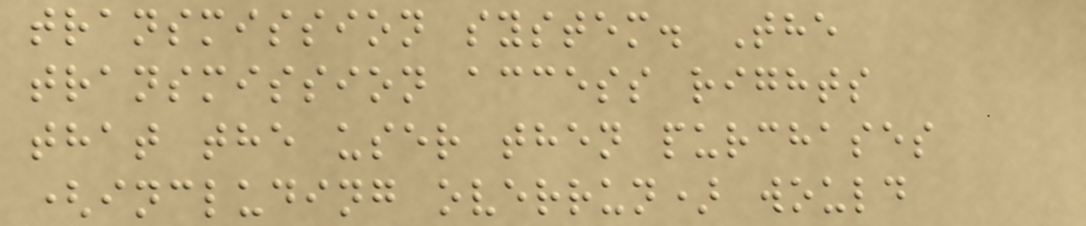transmission system. The
transmission access rights
that the user then purchases
(including overrun) would
